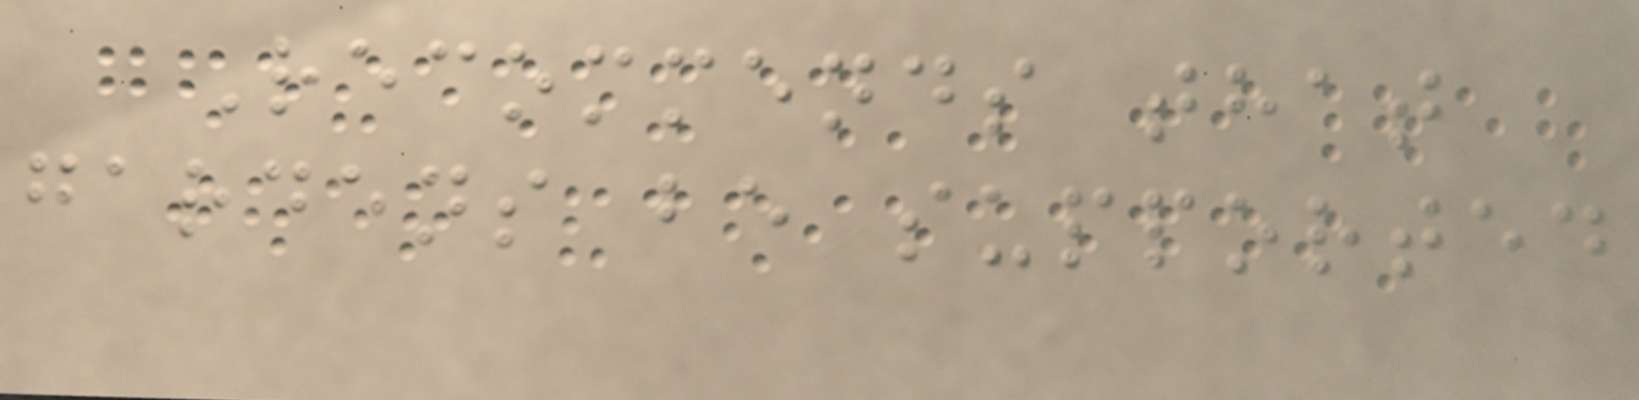Recommends that
gardens be supported
